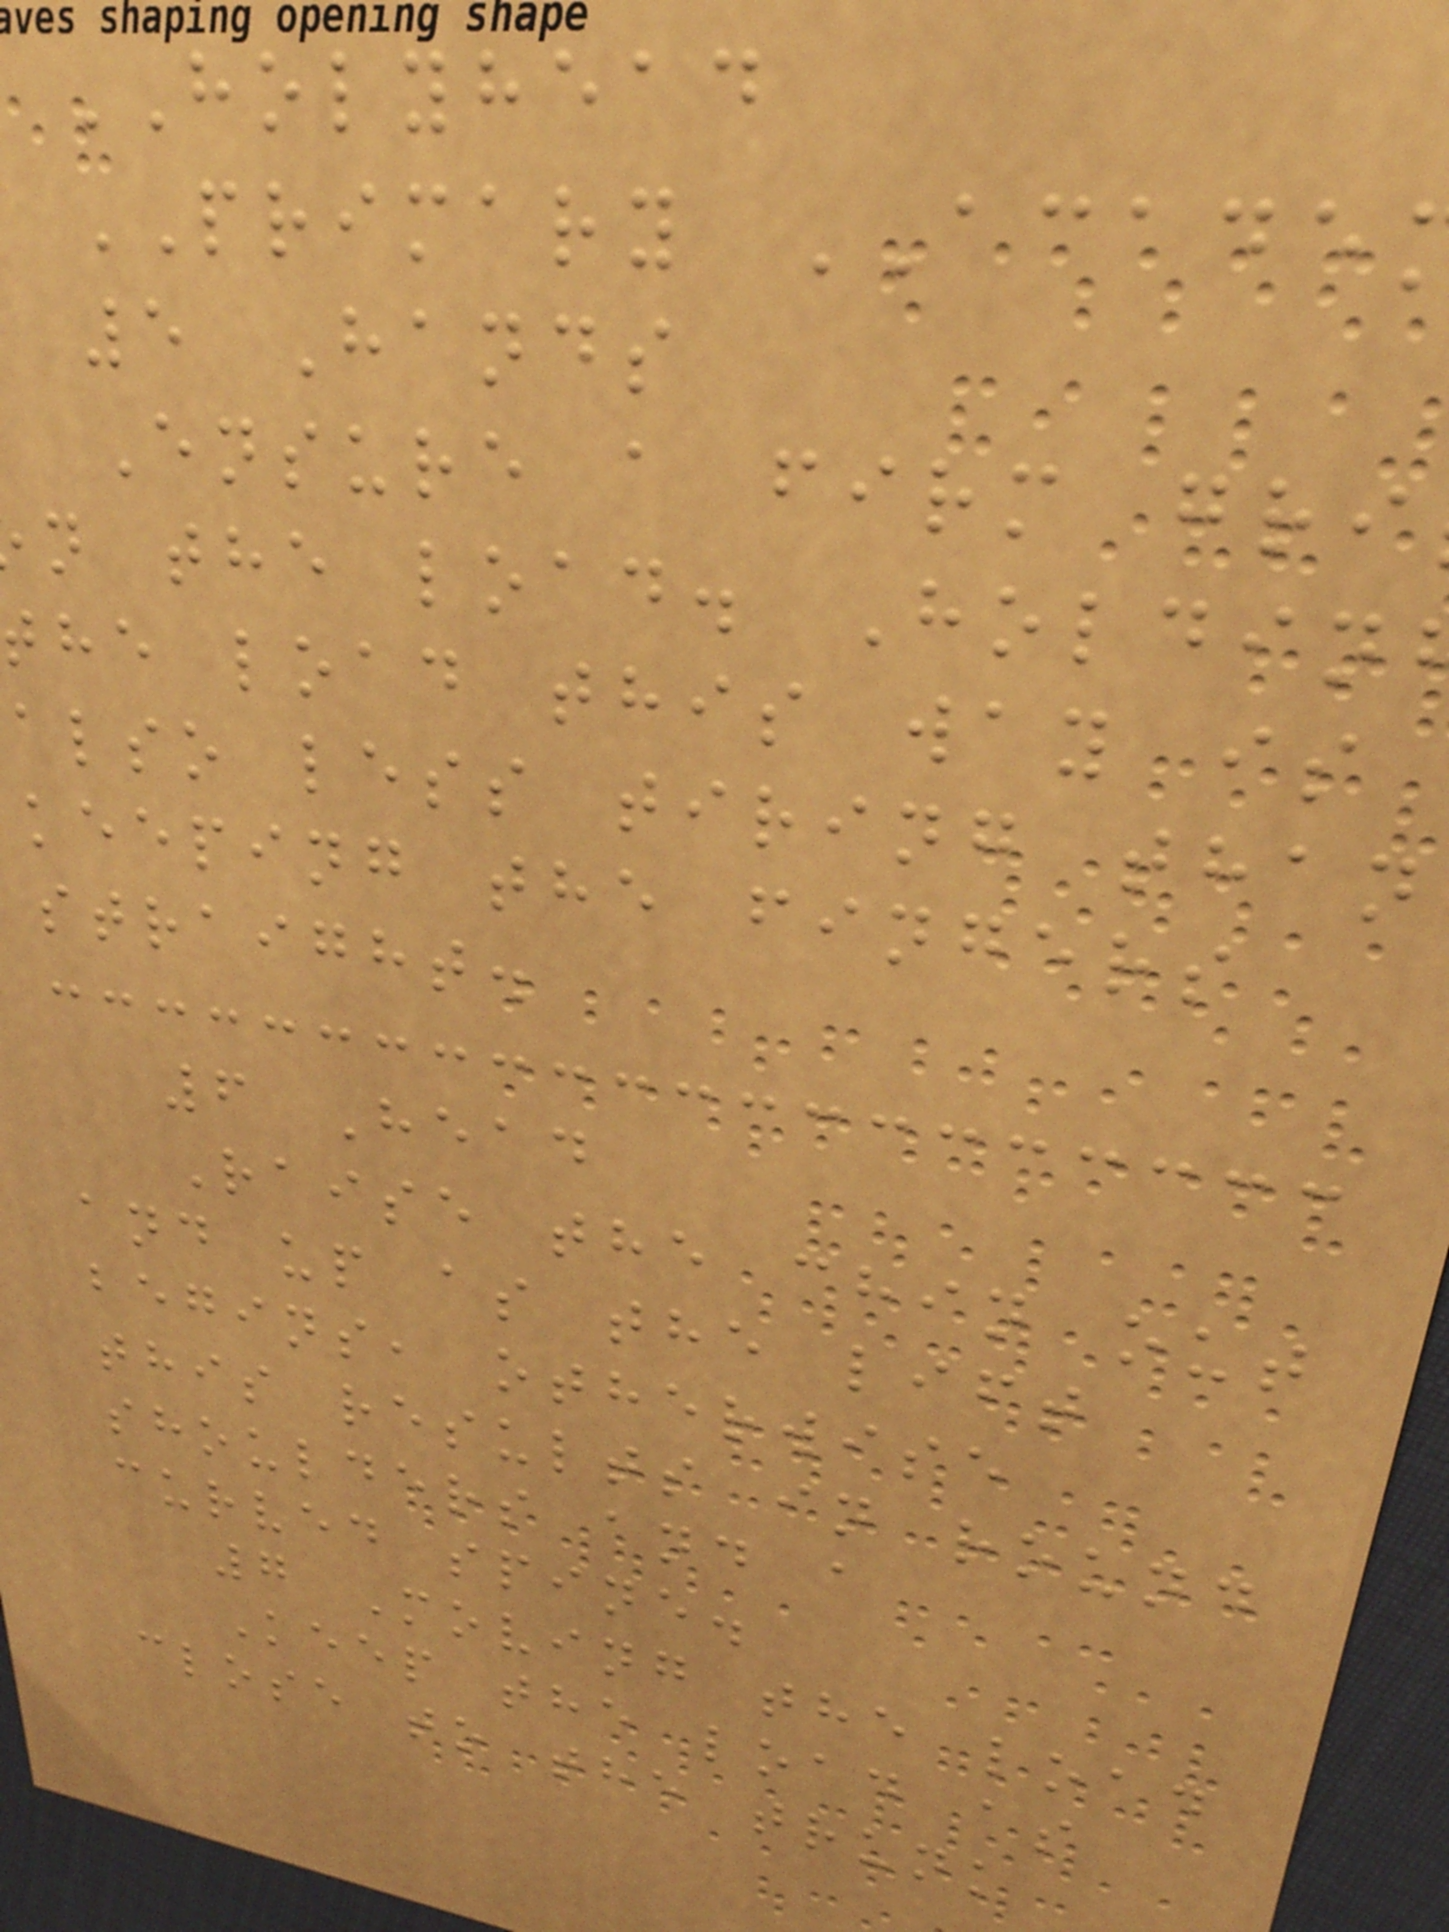HOLYHEAD
PRIMARY ACADE
5 Hands
Ensure a firm gri
n the load. Holdin
he load this way is
also less tiring than
keeping the fingers
straight.
6 Head
Raise the chin out
and up as the lift
begins, otherwise
this results in round
shoulders and a
curved spine.
7 Moving the load
Keep the load as
close to the trunk
